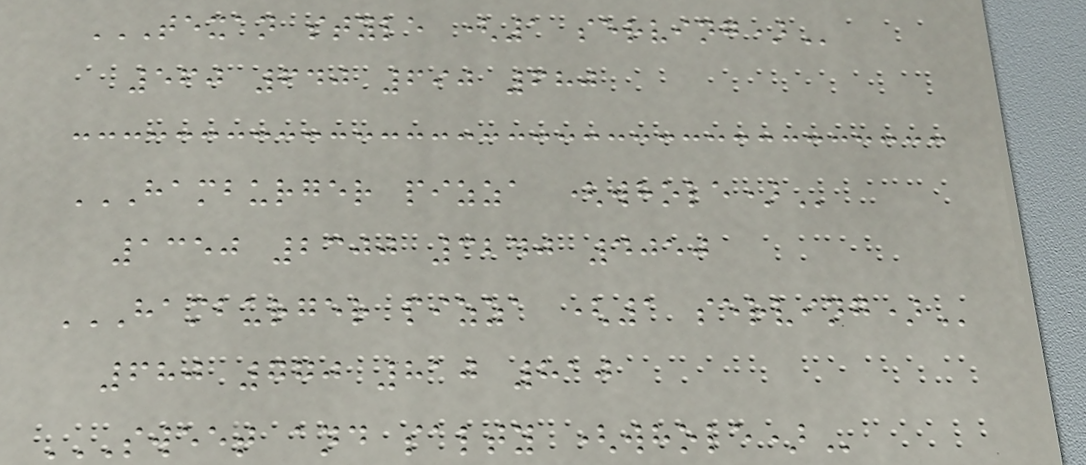TEXAN STYLE (1 SERVING)
560 640 690 680
HAMBURGER PIZZA (WHOLE)
1350 2300 3240 4050
HAMBURGER PIZZA (1 SERVING)
680 770 810 810
SWEET AND SALTY (WHOLE)
